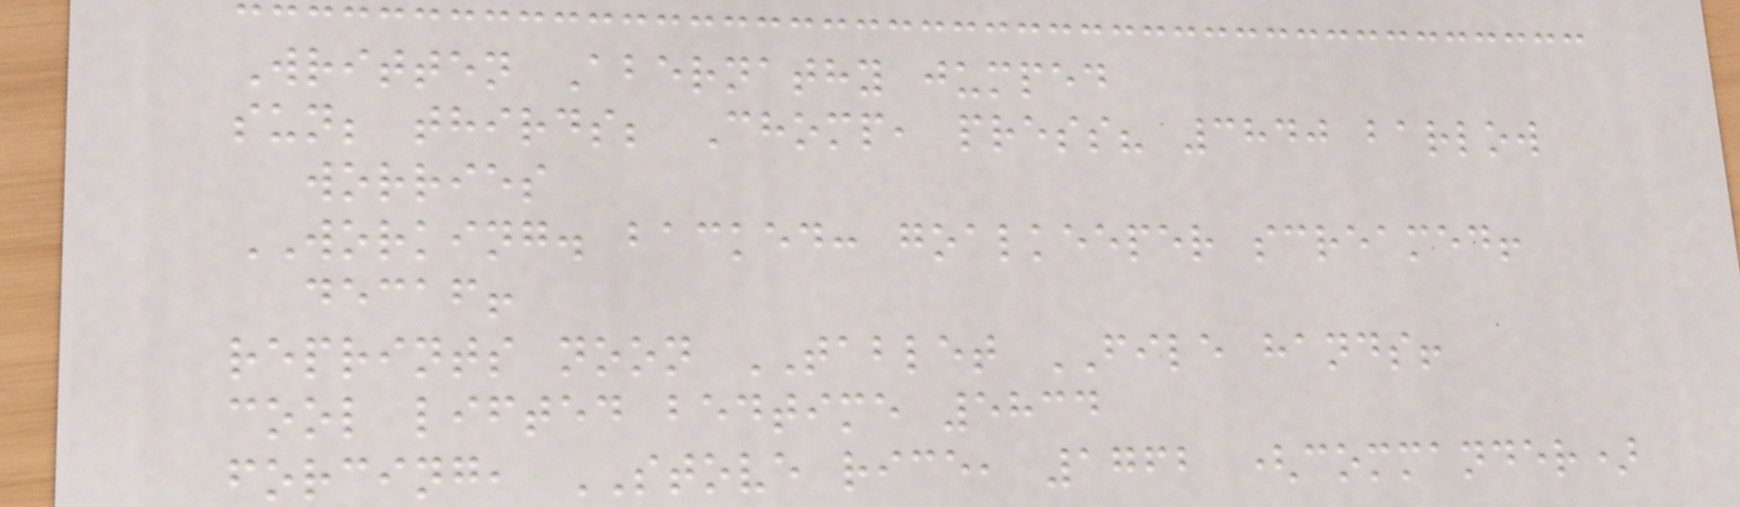Written Abernathy jumped
sun; thirds; Chomp, press? 3840 barlow
worries
WORKING. backed: goalkeeper screamed!
decaf!
reprints noon TABLET FILE hands!
cool lifted bedtime 5834
forcing, STOVE rice, 1762 (commander)
